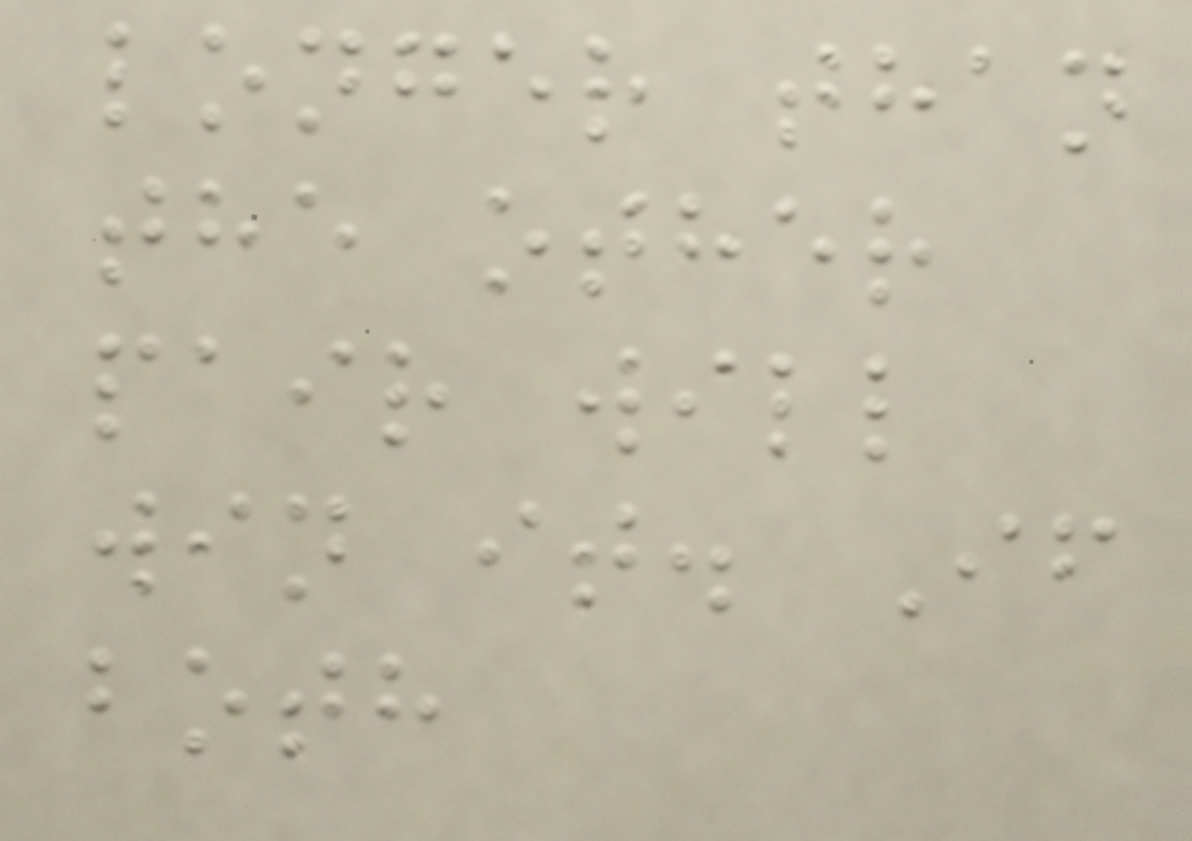longer than
the other
pair will
win it. If
both
